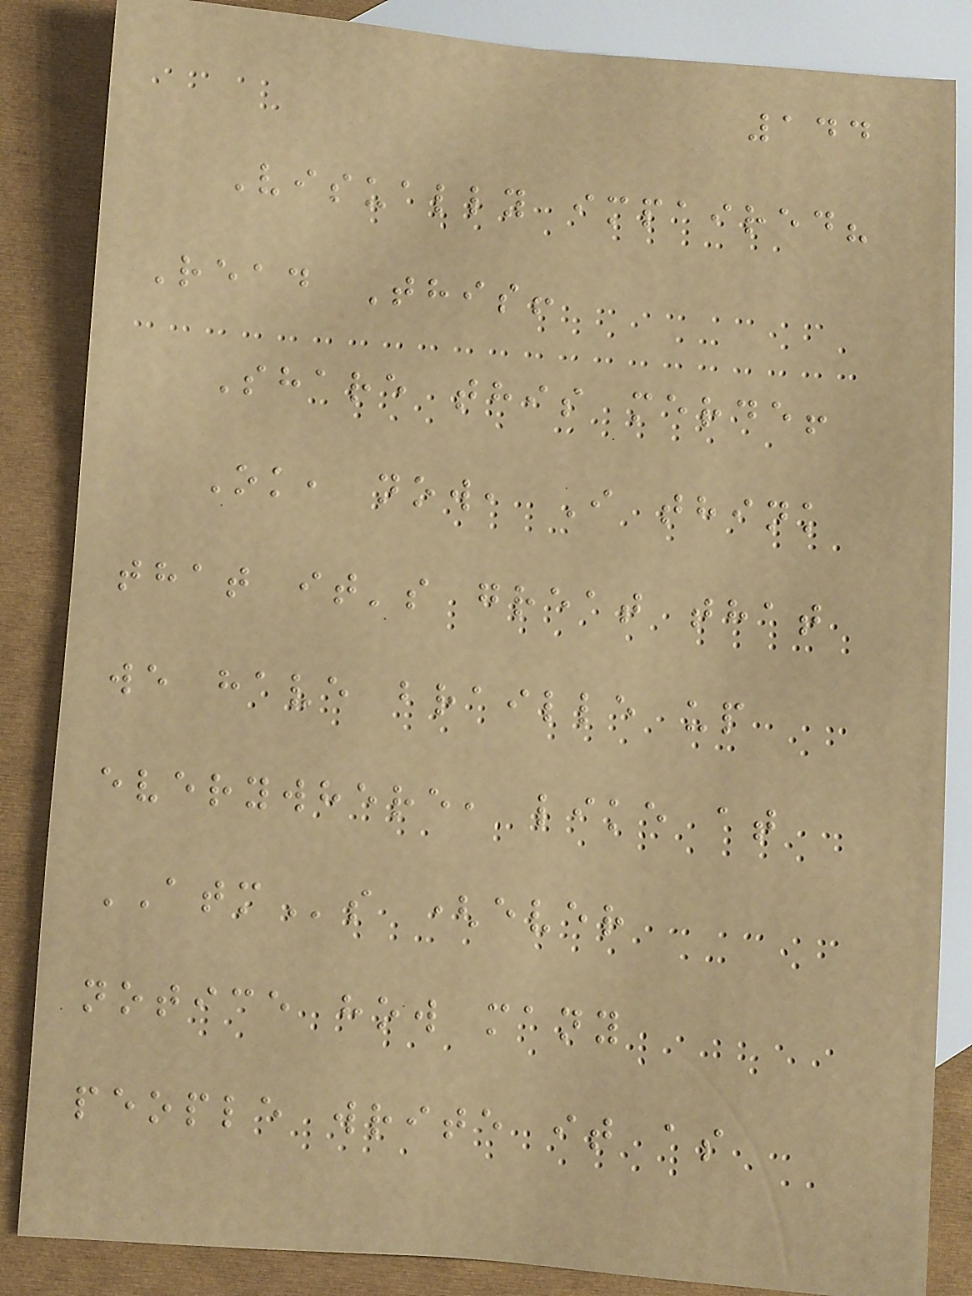144
Visually impaired?
Read This!
Share this merde!
Ok, now, I think
that it's great that
we have braille up
everywhere, like at
ATMs (ever
notice how many
people write it as
